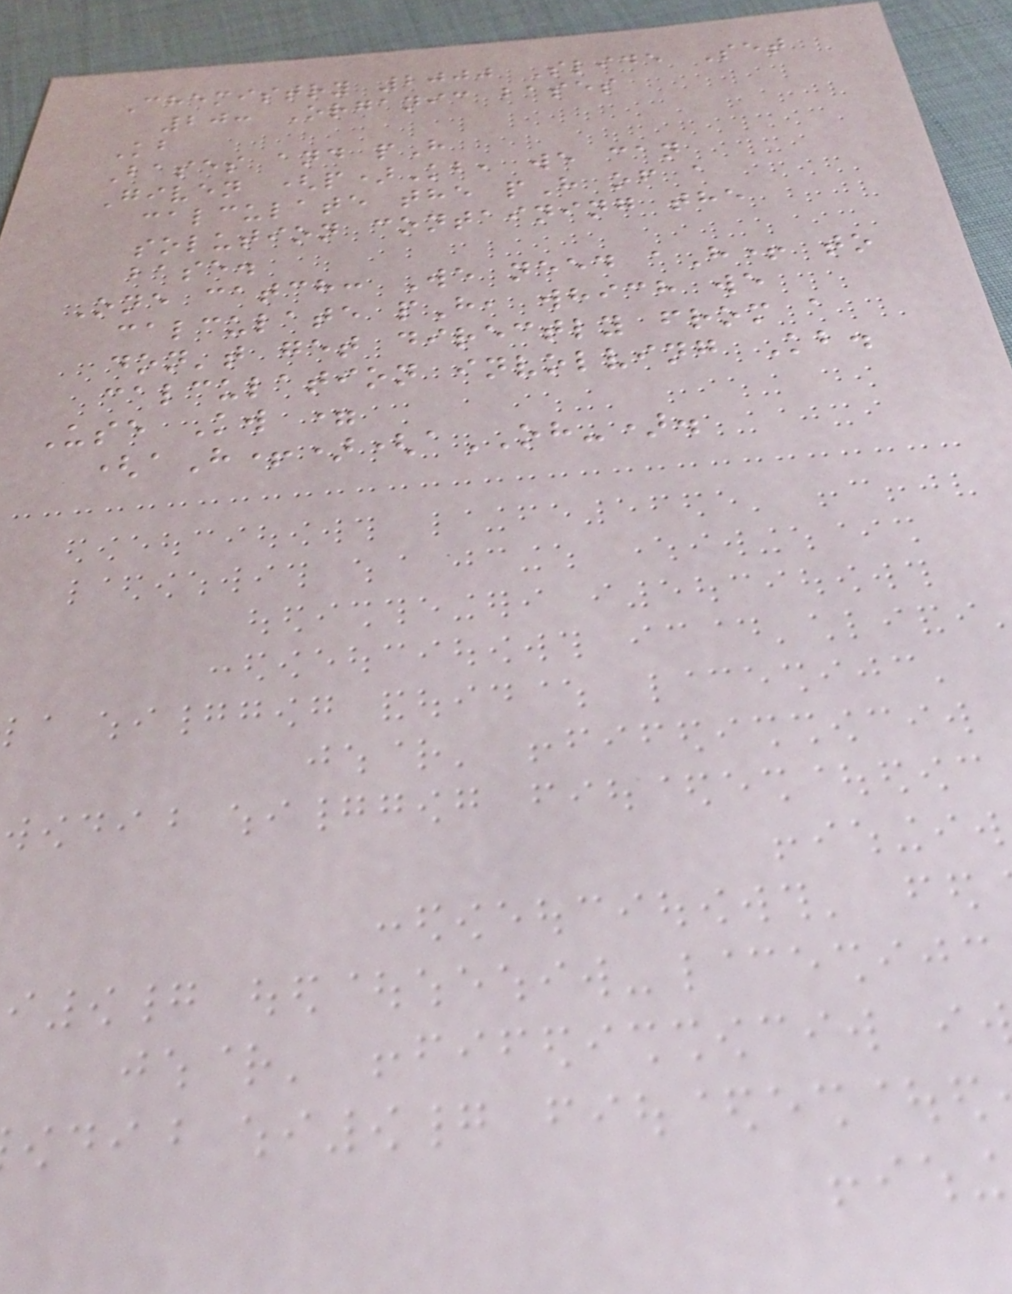Chemistry 2000 Slide Set
20: Organic bases
Kb
Bases and pH
Given (p)Kb, we can
calculate the pH of a
solution containing the
base.
One catch: We need aH+ to
calculate pH, which we
don't get directly from a
calculation involving Kb.
Use Kw =
(aH+)(aOH-).
